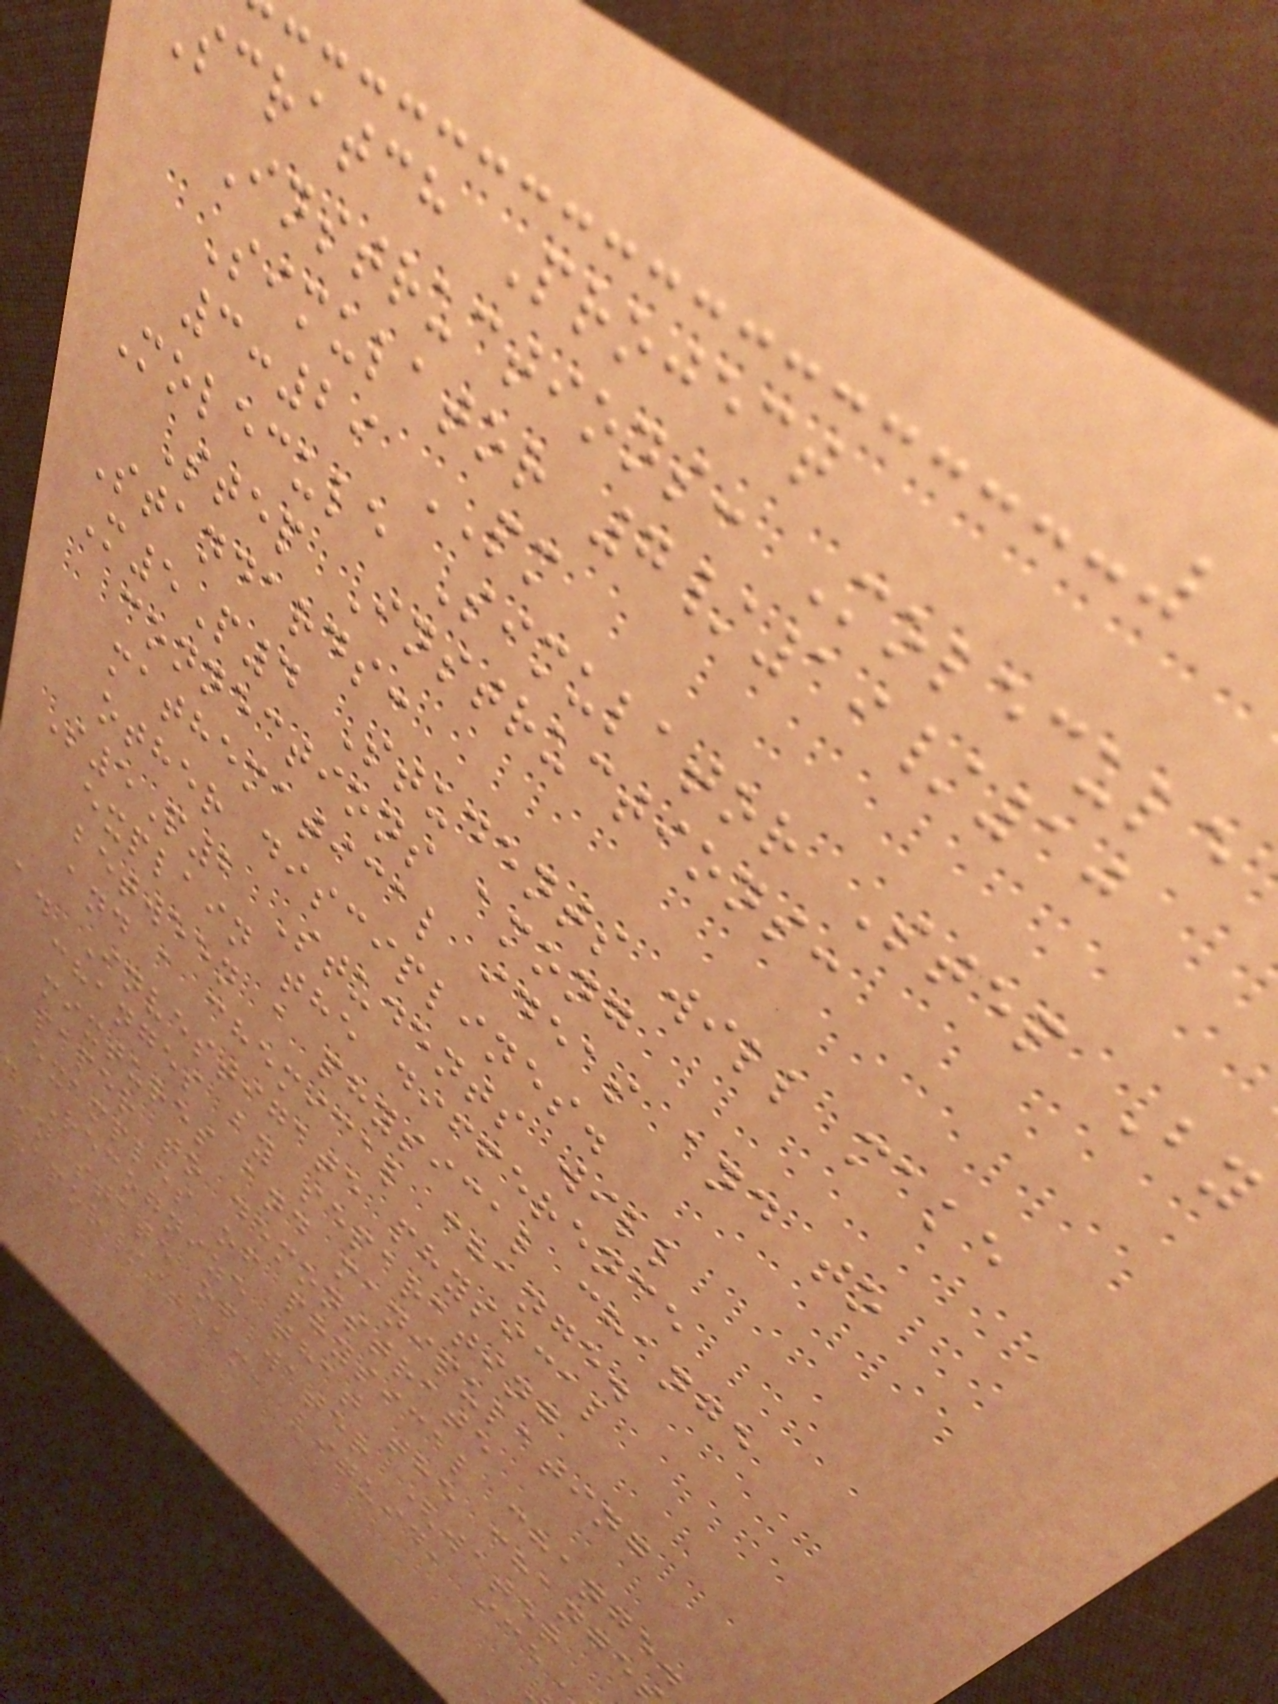scratch Project
Instructions: Molecule
Simulator 7/19/10
3:29 PM
Molecule Simulator Step By
Step Instructions:
Standards:
M5P4 Students will make
connections among
mathematical ideas and to
other disciplines.
S5P2 Students will
explain the difference
between a physical change
and a chemical change.
a. Investigate physical
changes by separating
mixtures and manipulating
paper to demonstrate
examples of physical change.
. Recognize that the change
in state of water (water
vapor/steam, liquid, ice
